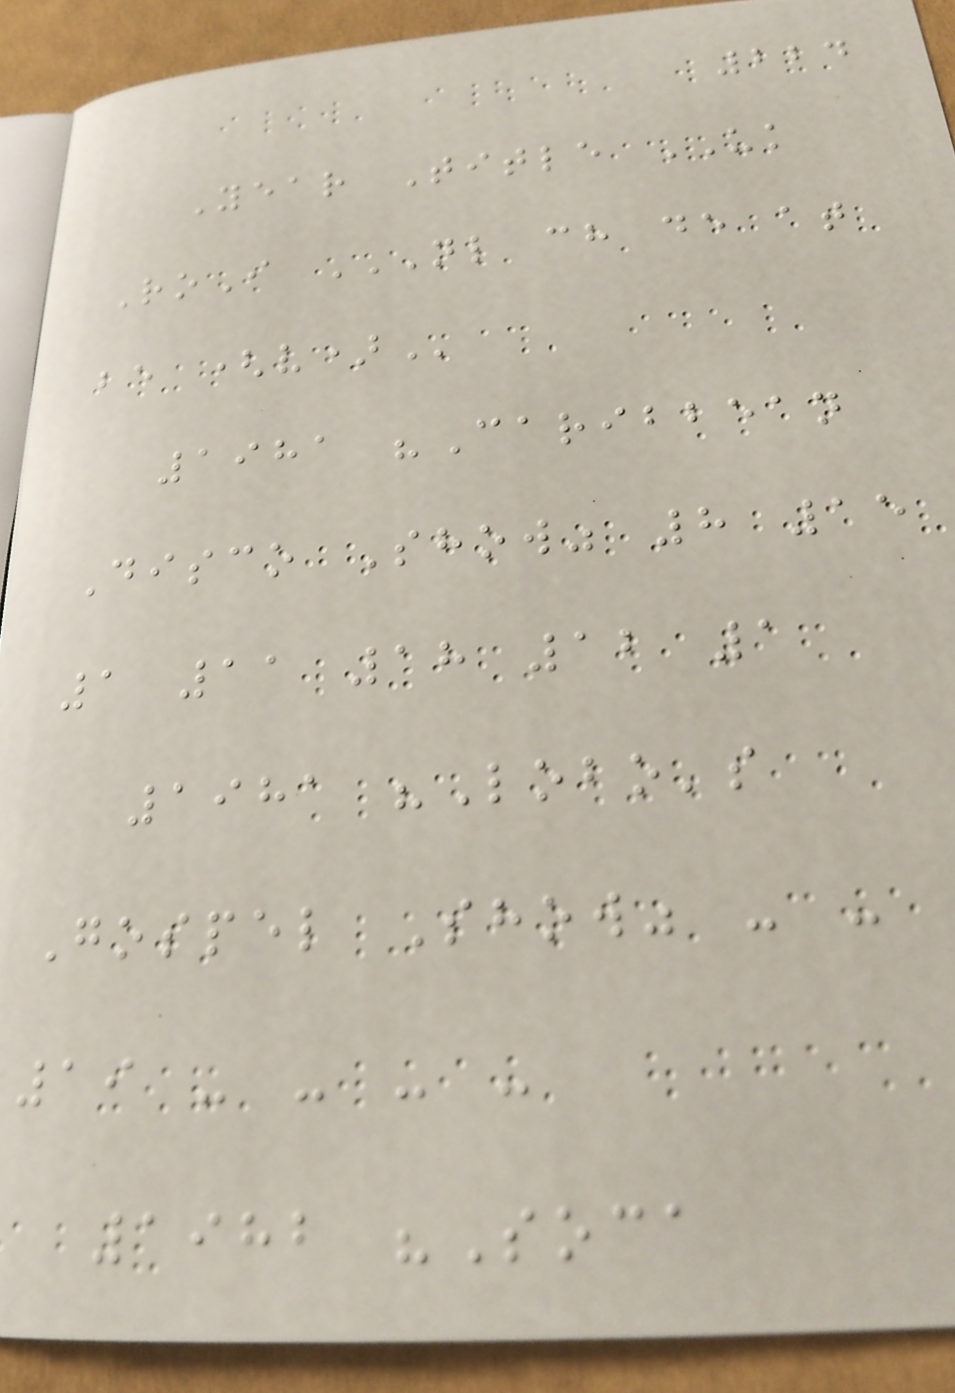224
Year Title UK
RoI NL CH DE AT
BE (V)
1981 "Caribbean
Disco Show" 8 15
1 11 18 12 1
1981 "Lobo's
Gospel Show" - -
19 - - - -
1982 "Soca
